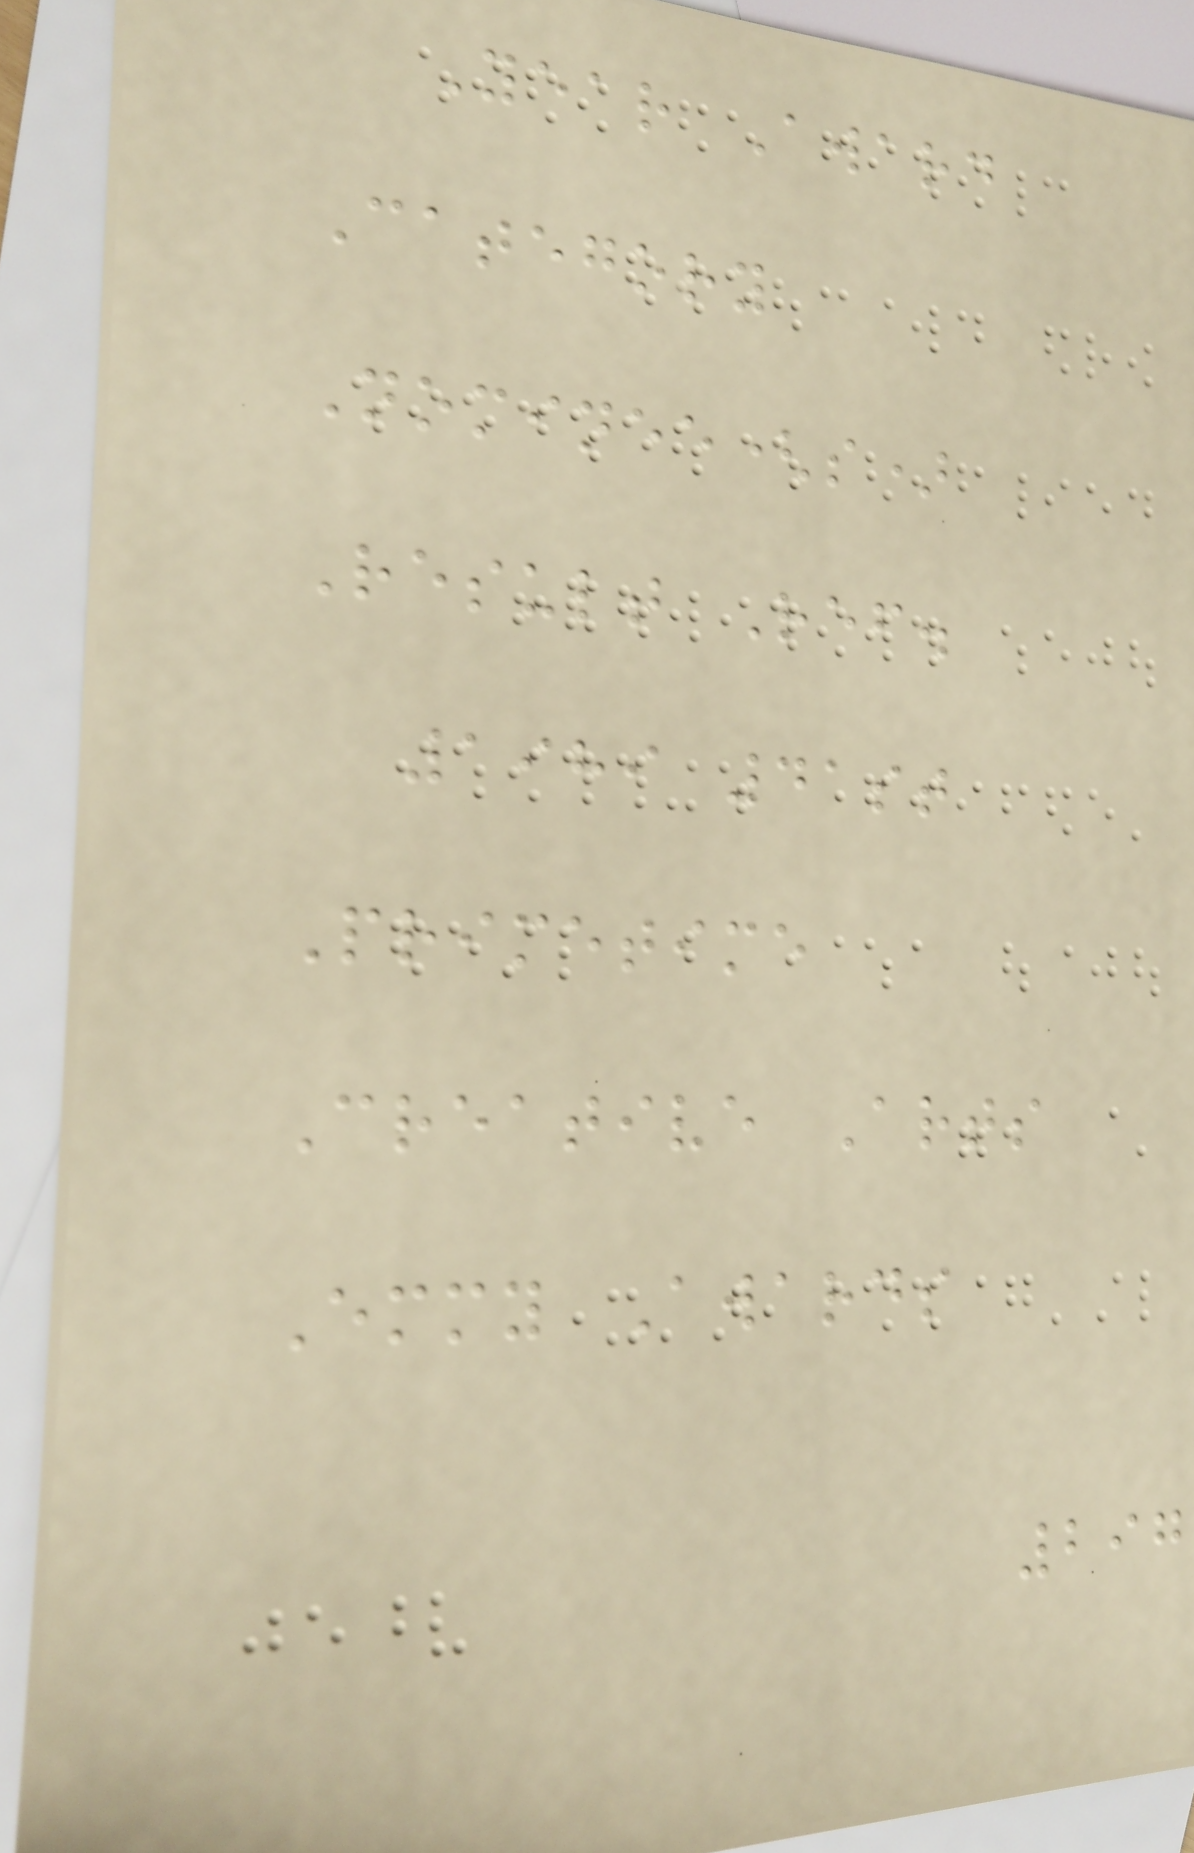Year Award
Category
Nominee(s)
Result Ref.
1989 41st
Primetime
Creative Arts
Emmy Awards
297
